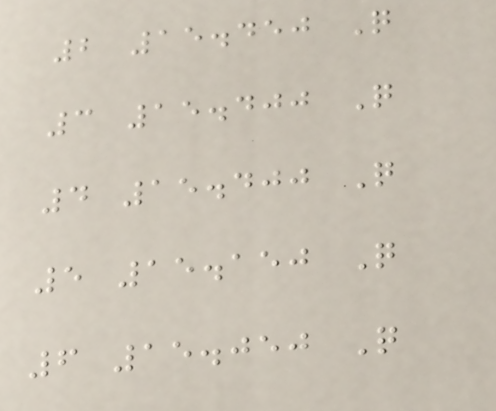2 15.450 Q
3 15.400 Q
4 15.400 Q
5 15.150 Q
6 15.050 Q
